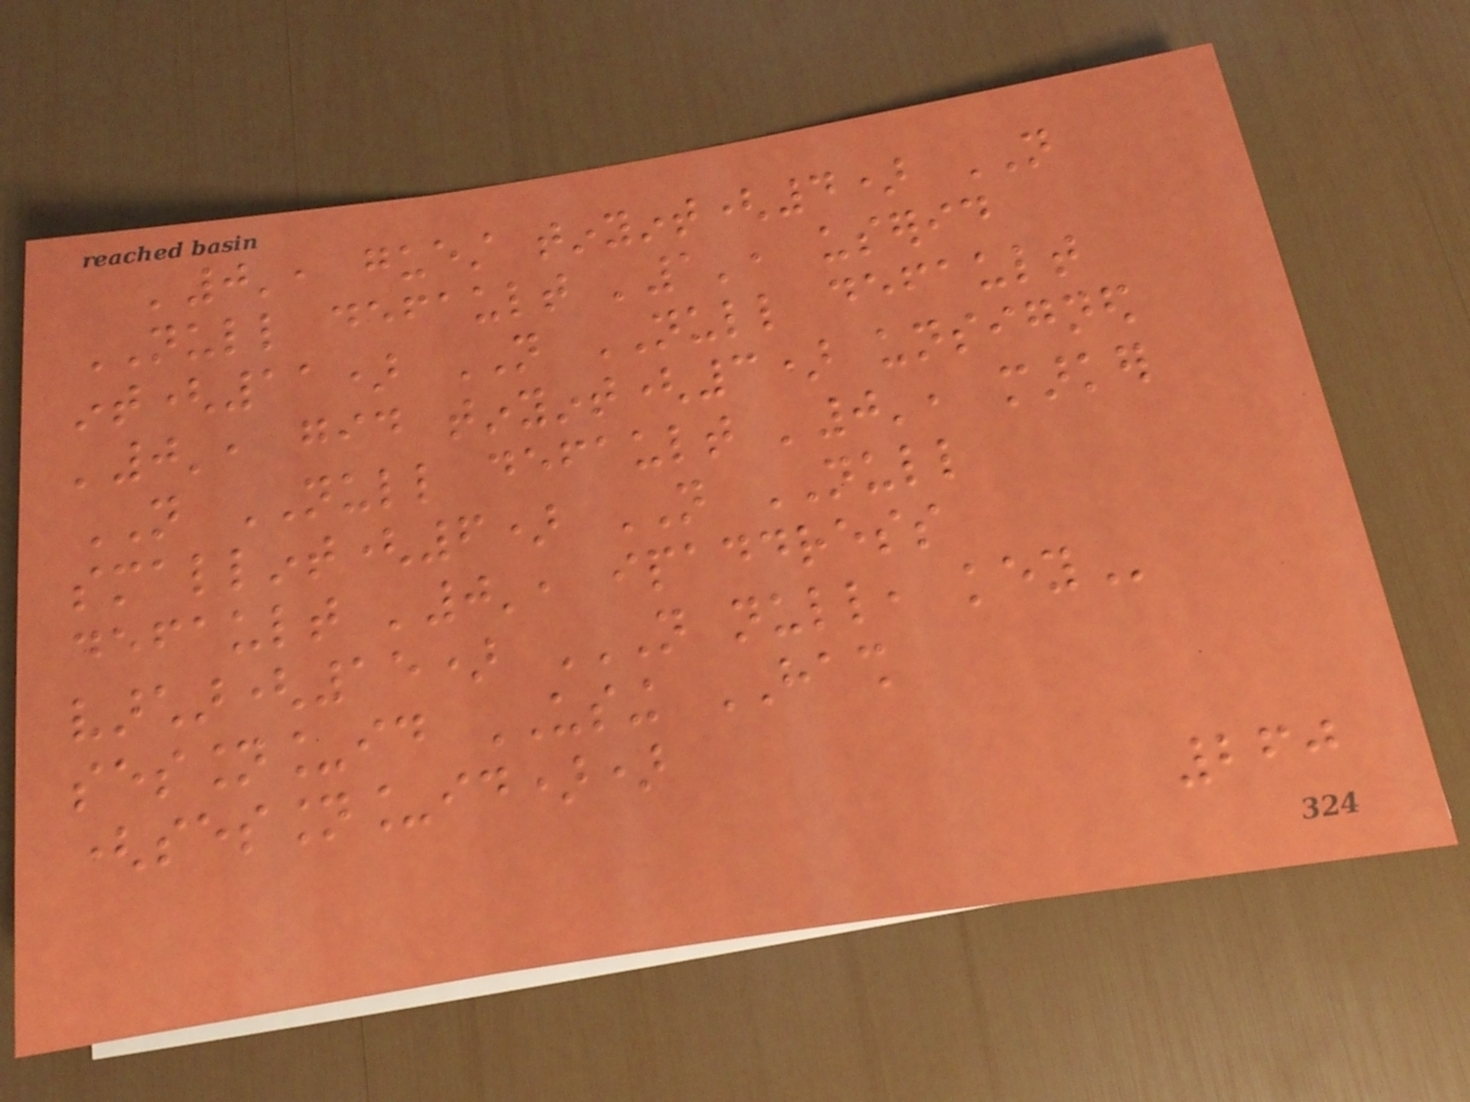'0', guest tinyint(4) NOT
NULL default '1', userid
int(11) NOT NULL default
'0', gid tinyint(3) unsigned
NOT NULL default '0', marker
smallint(6) NOT NULL
default '0', ipaddress
varchar(15) NOT NULL, KEY
session_id USING HASH
(session_id))
260
